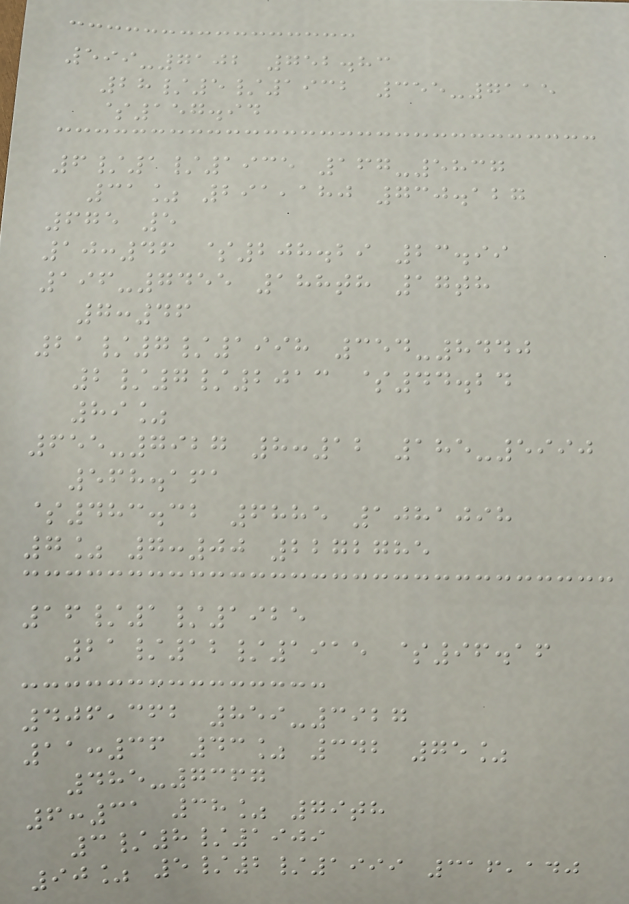599-7102 752.83
28/5/1932 355-7115
$157.94
6/1/1935 167-5837
31% 291,180 730.127
675 5
10:46 $208.29 23.99
196-7455 188th 17th
7:46
21/7/1998 354-8440
2/7/2013 $44.24
89%
655-7927 8:12 185-5990
568.161
$483.32 6885 1081098
7% 7:00 2272785
16/1/1925
21/12/1915 $96.16
406,362 859-3927
11:36 43% 342 75%
485-7367
6:31 38% 79th
3/8/1909
90% 5/2/1999 316,140
